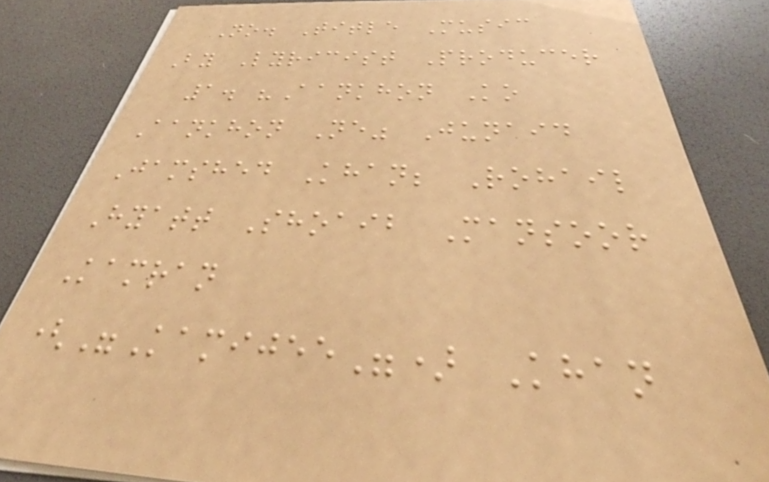No. Title Music
By Lyricist Producer
1. "Aankhon Ko
Aankhon Ne" Junaid
Jamshed Khan; Rohail
Hyatt Shoaib Mansoor
Kamran
("Kamijee") Khan
